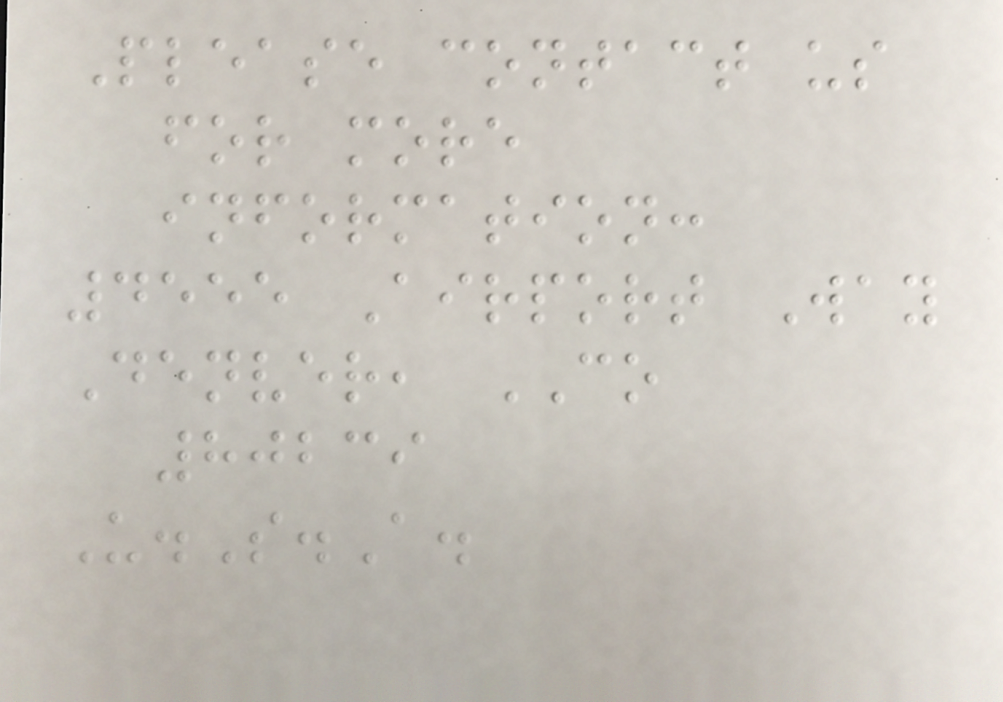Please contact us
for more
information:
4555 Airport Way
Denver, CO
80239
U.S.A.
